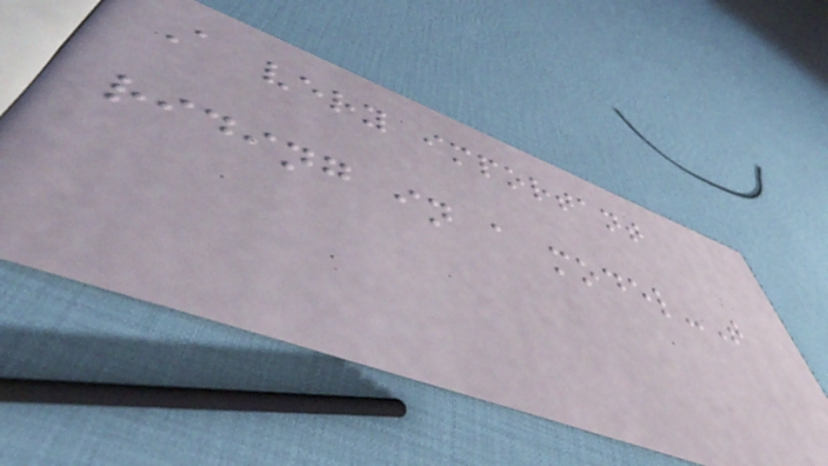A very important
riding in a model-T
